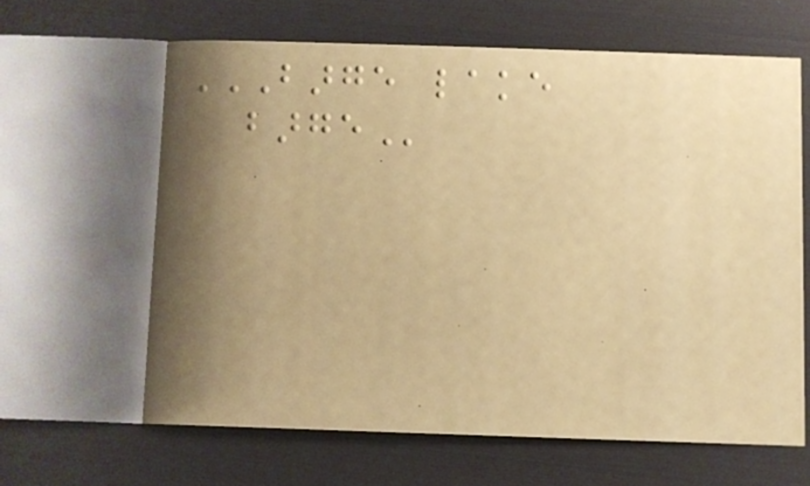BARGE LAKE
BARGE
